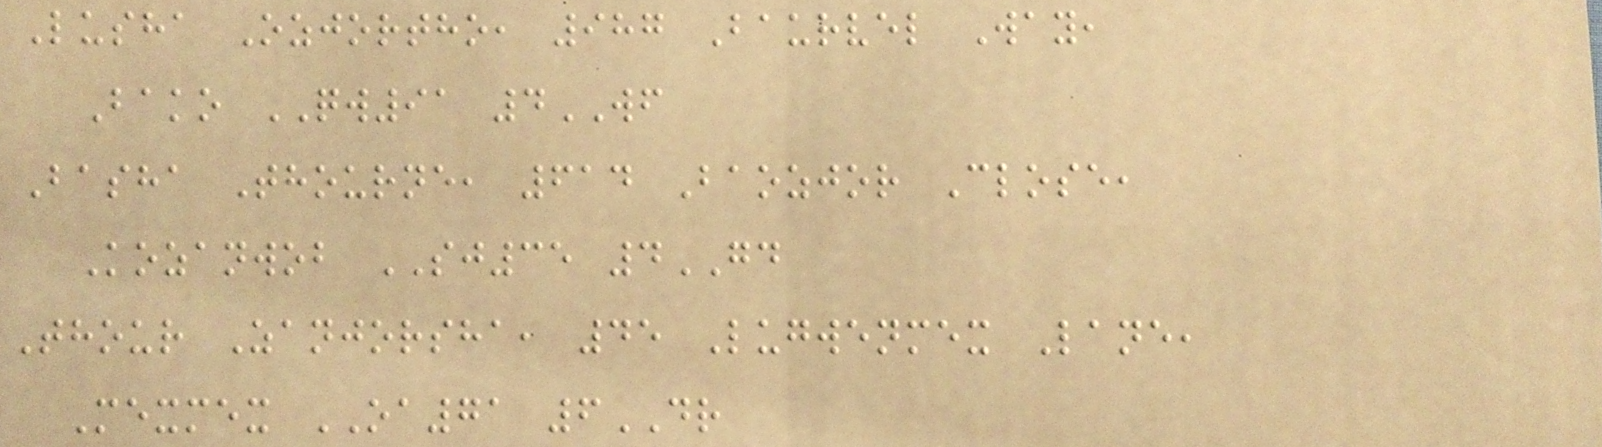Lusha Ozjortho, 987 Baurvel Way,
Bako QW91 4WF
Basha Thourne, 614 Baozjor Close,
Kozanwob SJ35 4GD
Thour Zanjorsha, 45 Lugwenmex Lane,
Mexmex OA71 6DR
